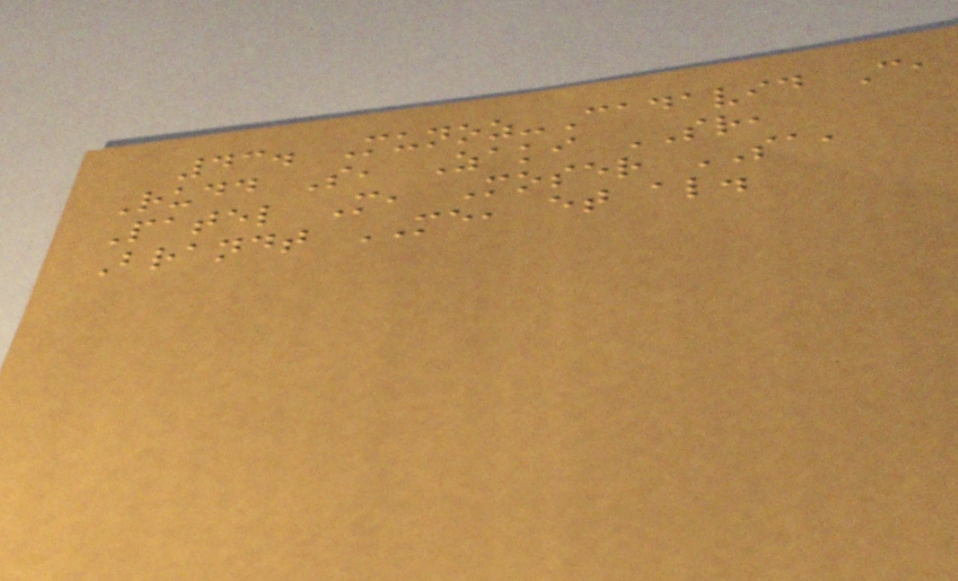43. Munoz-Cadavid C,
Rudd S, Zaki SR,
Patel M, Moser SA,
Brandt ME, et al.
